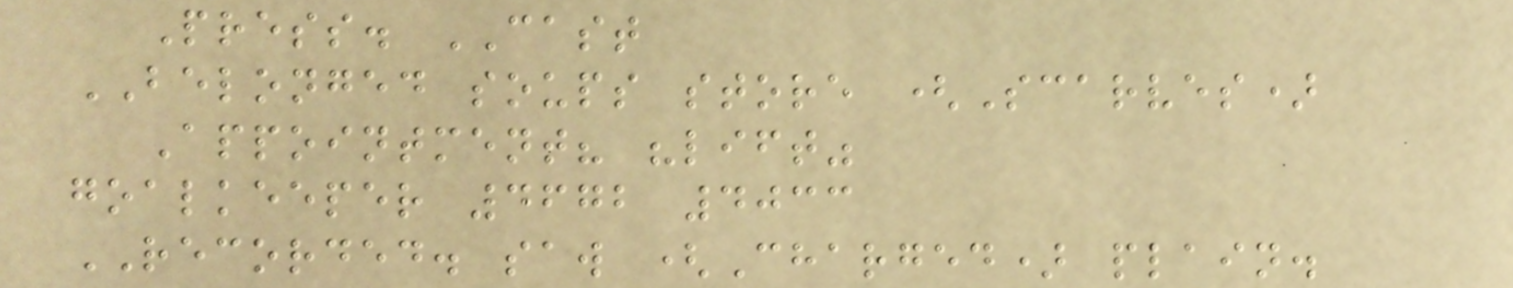Press. CAST
BELONGED soups store (Scarves)
Appointment? "lift"
goalkeeper 4672 4033
RECORDED. saw (Charged) plain.
